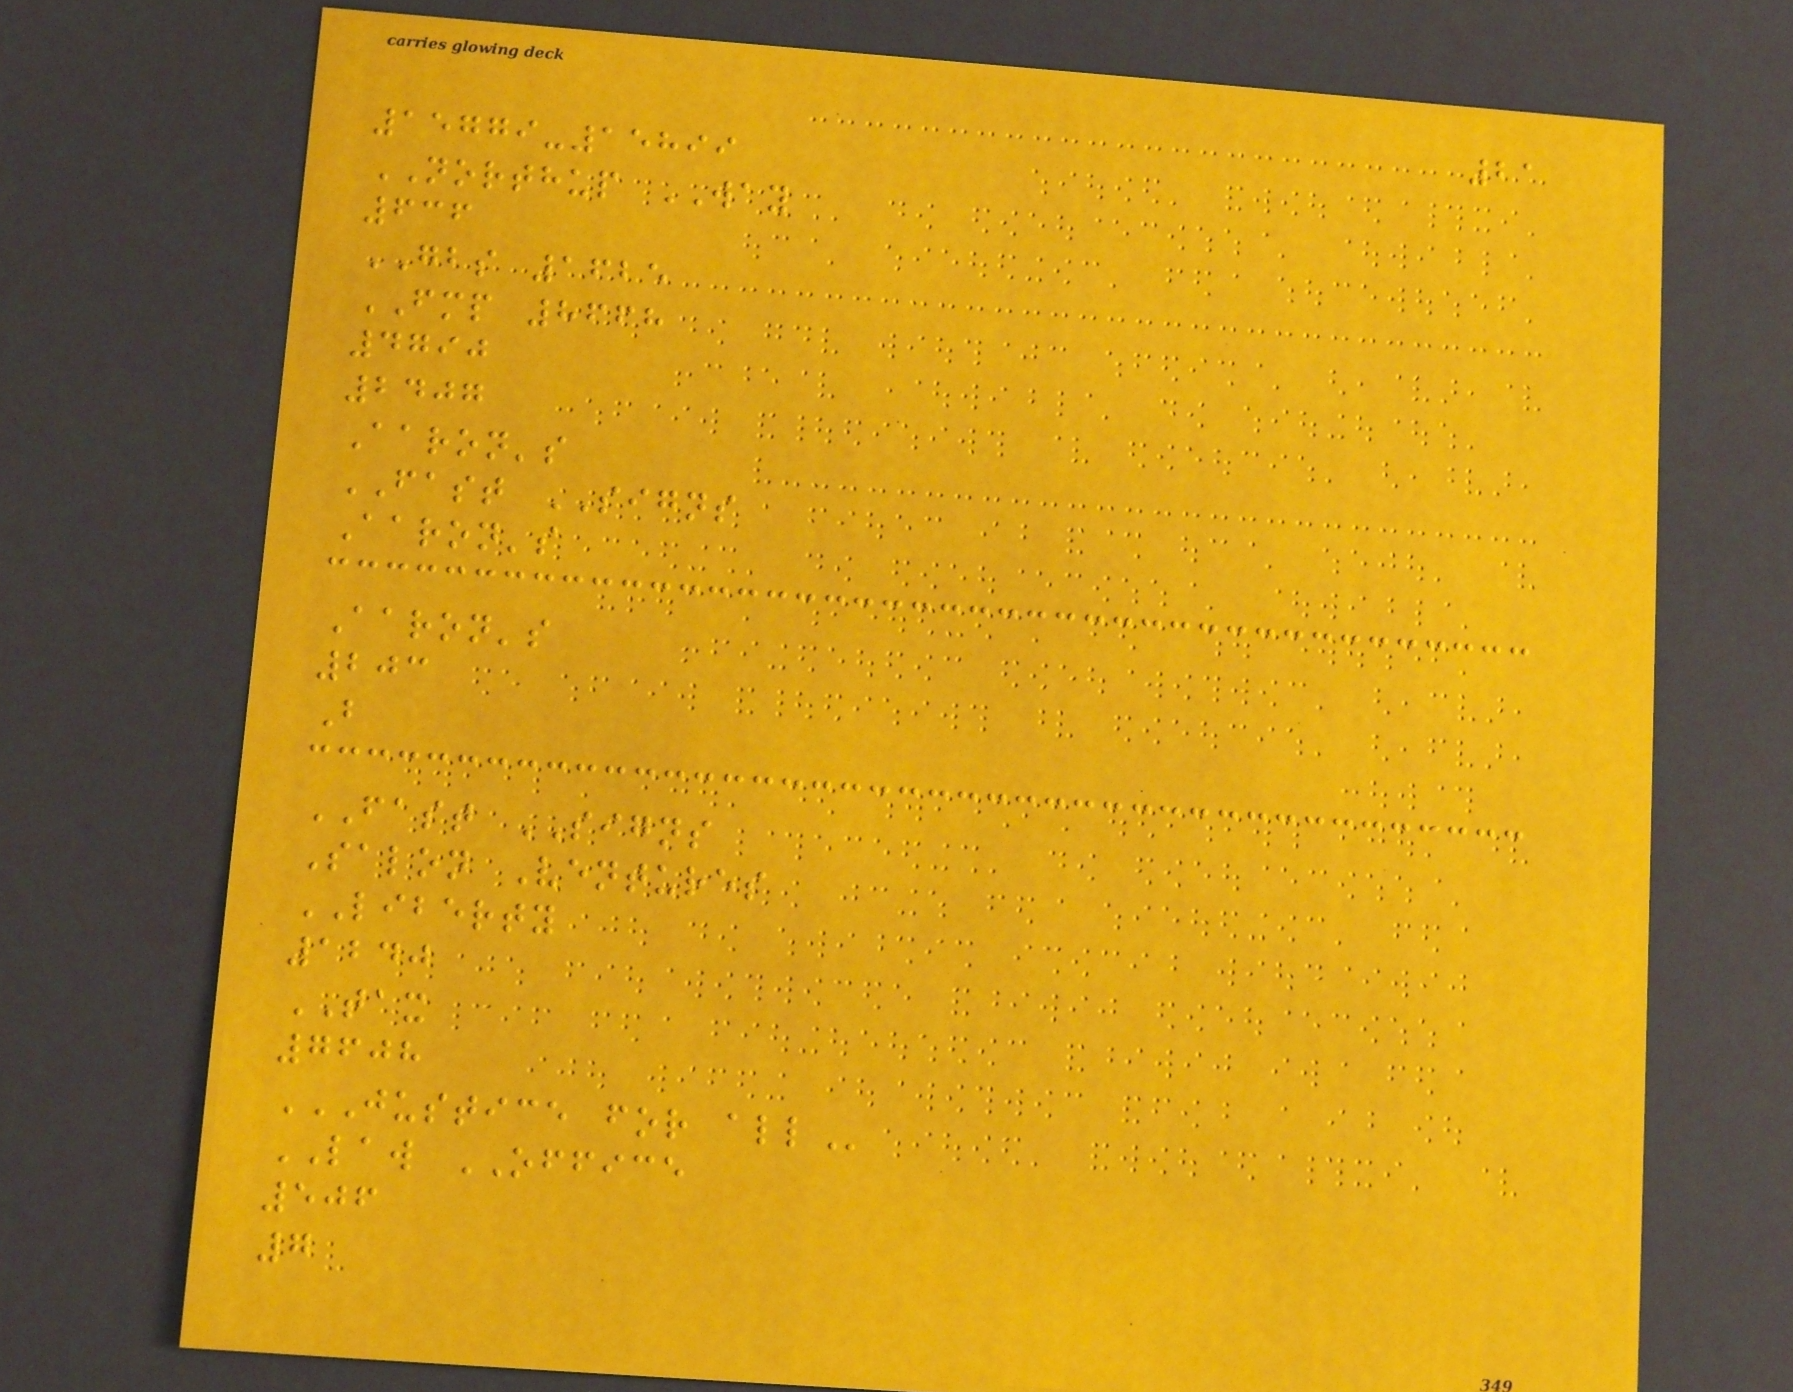21
15779-15899
NORTHUP WAY
636
GBS 1625
FMP 8668
4790
2407
Aaron's
FAST SIGNS
Aaron's
Aaron's
203
B
FAST SIGNS
Salon Ventures
LIBERTY
1240
TAX
7608
JUSTICE FOR ALL
LAW OFFICE
506
7
